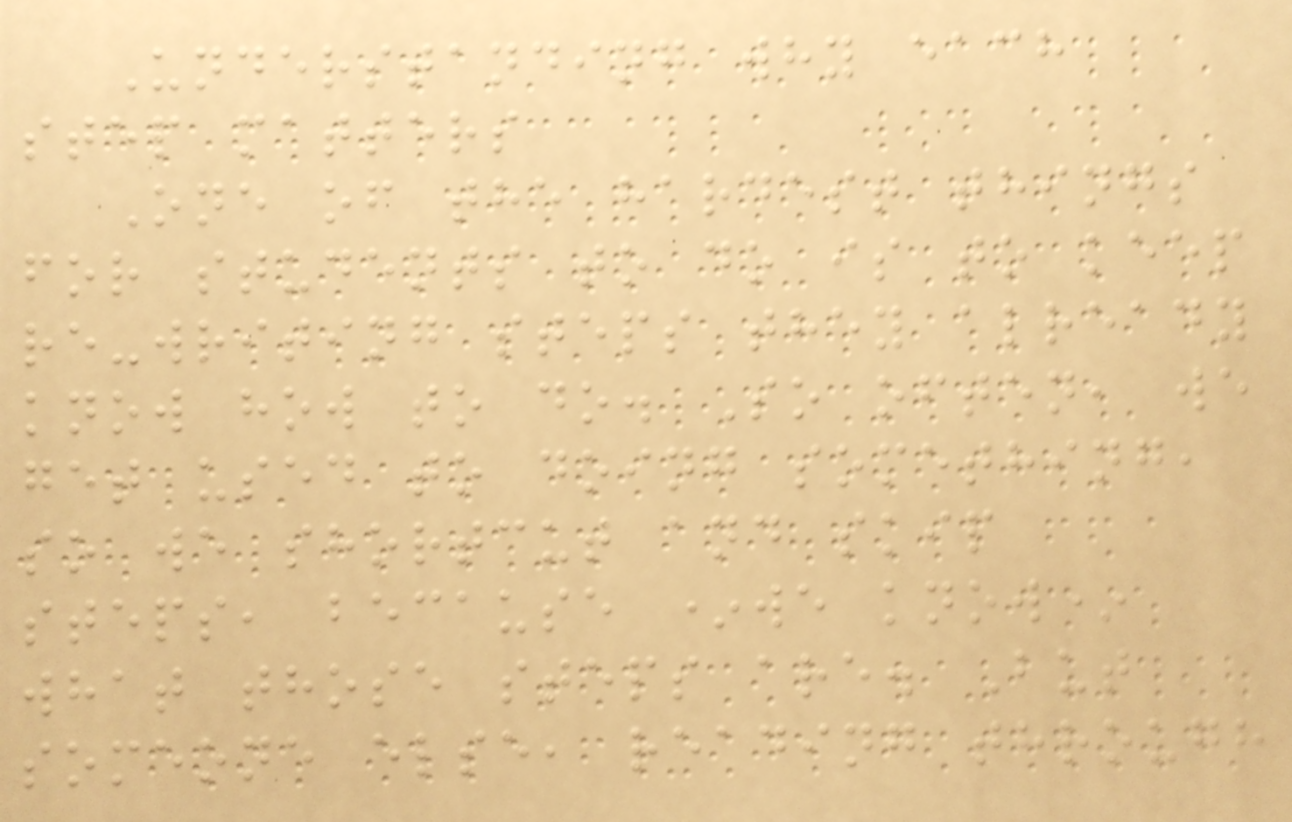Understanding why each
step matters
One of the hardest things
for students to do is to keep
re-writing steps they already
know how to do. So often, we
get used to doing something,
so we shortcut and skip
steps, because *we know*
what those steps are. But
someone else, reading through
